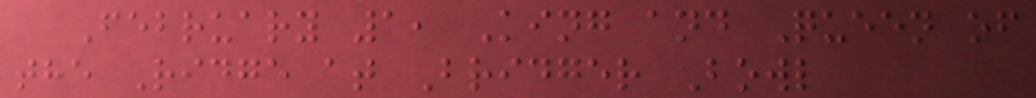February 1, King and Queen of
the Ridge at Bridger Bowl
